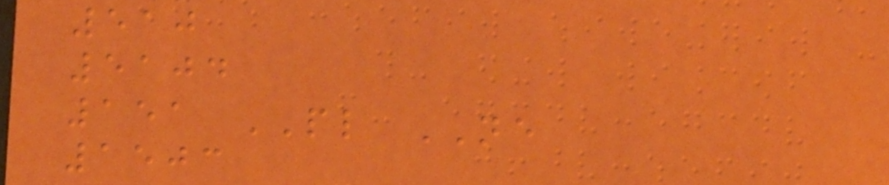510
5104
151 PL NE
1503
